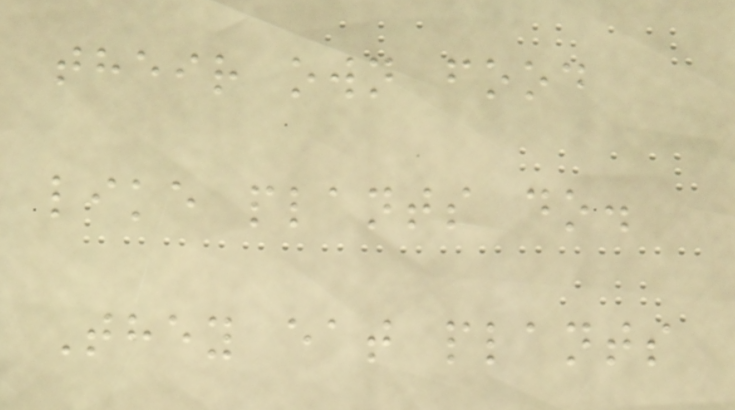their own food
like plants do.
They eat plants
